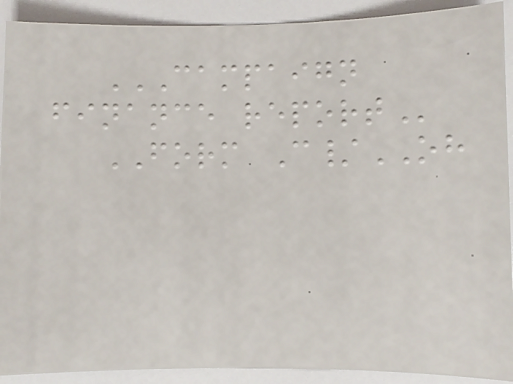CAMPAIGN
FINANCE REPORT
FORM C/OH
